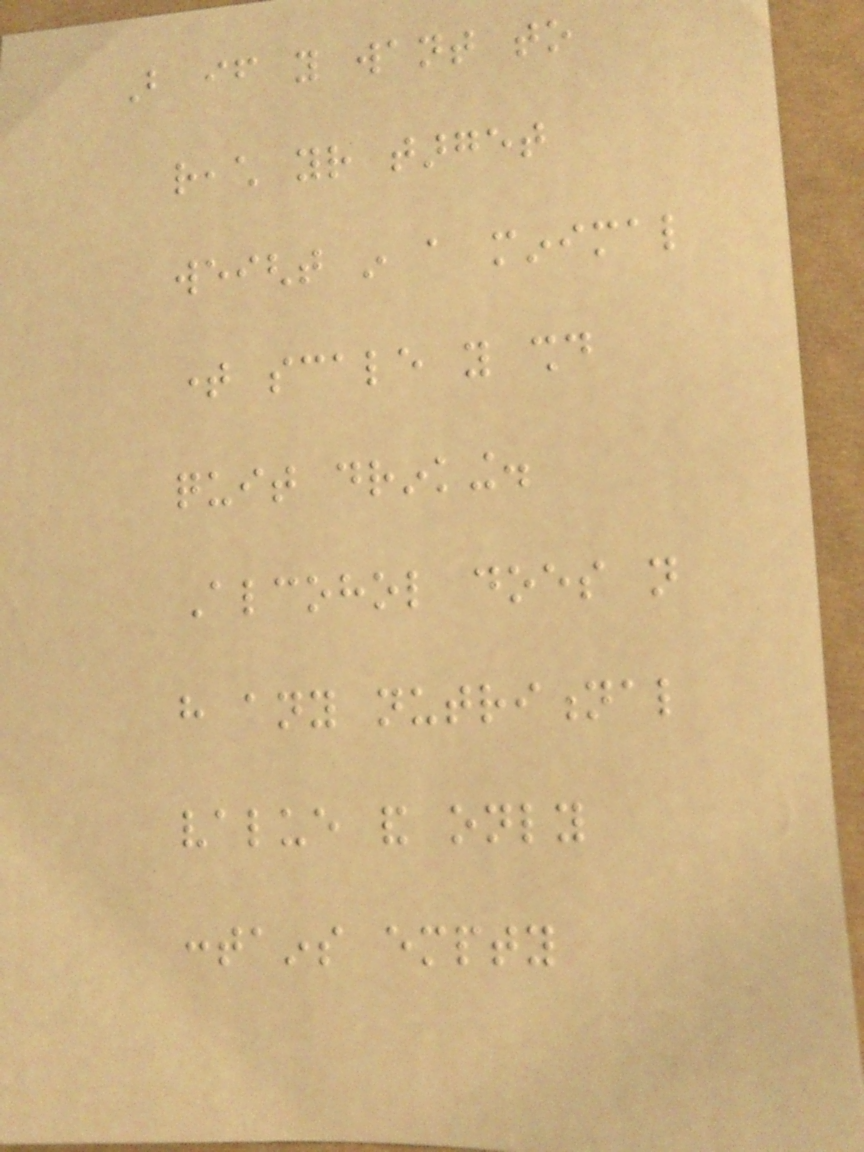But if you want to
reach your target
weight in a minimal
time scale you should
quit drinking.
Alcohol does not
have any nutritional
value and only
contains empty
